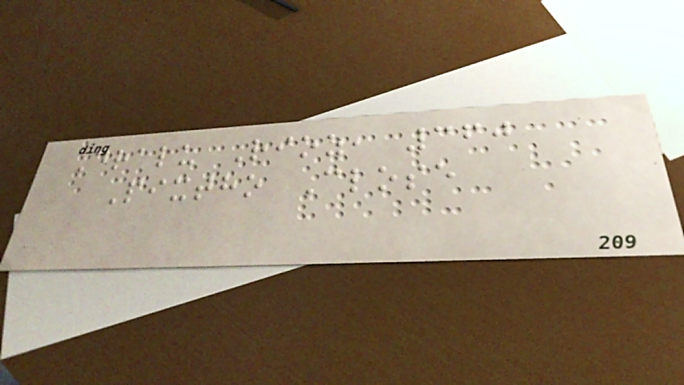Dralu Rioz, 360
Pixtho Close
